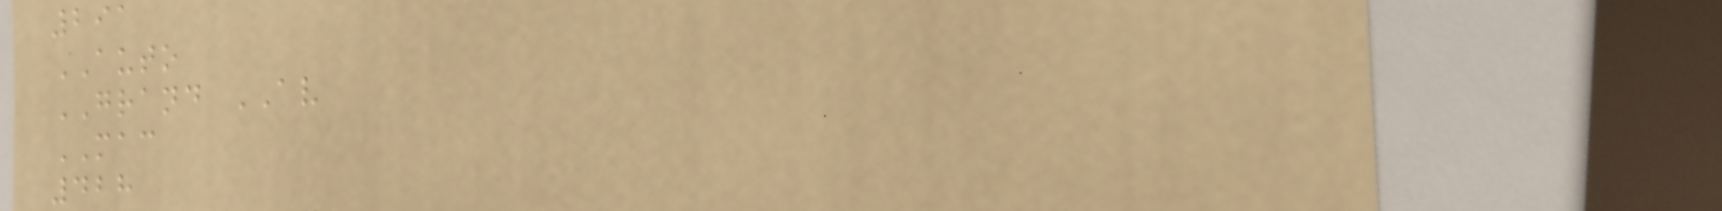291
AUTO
GRAND AV
MAC
428
